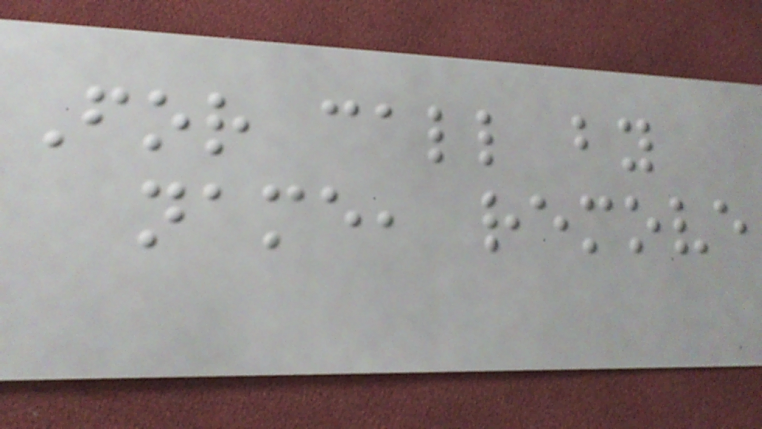For call by
name, remove
